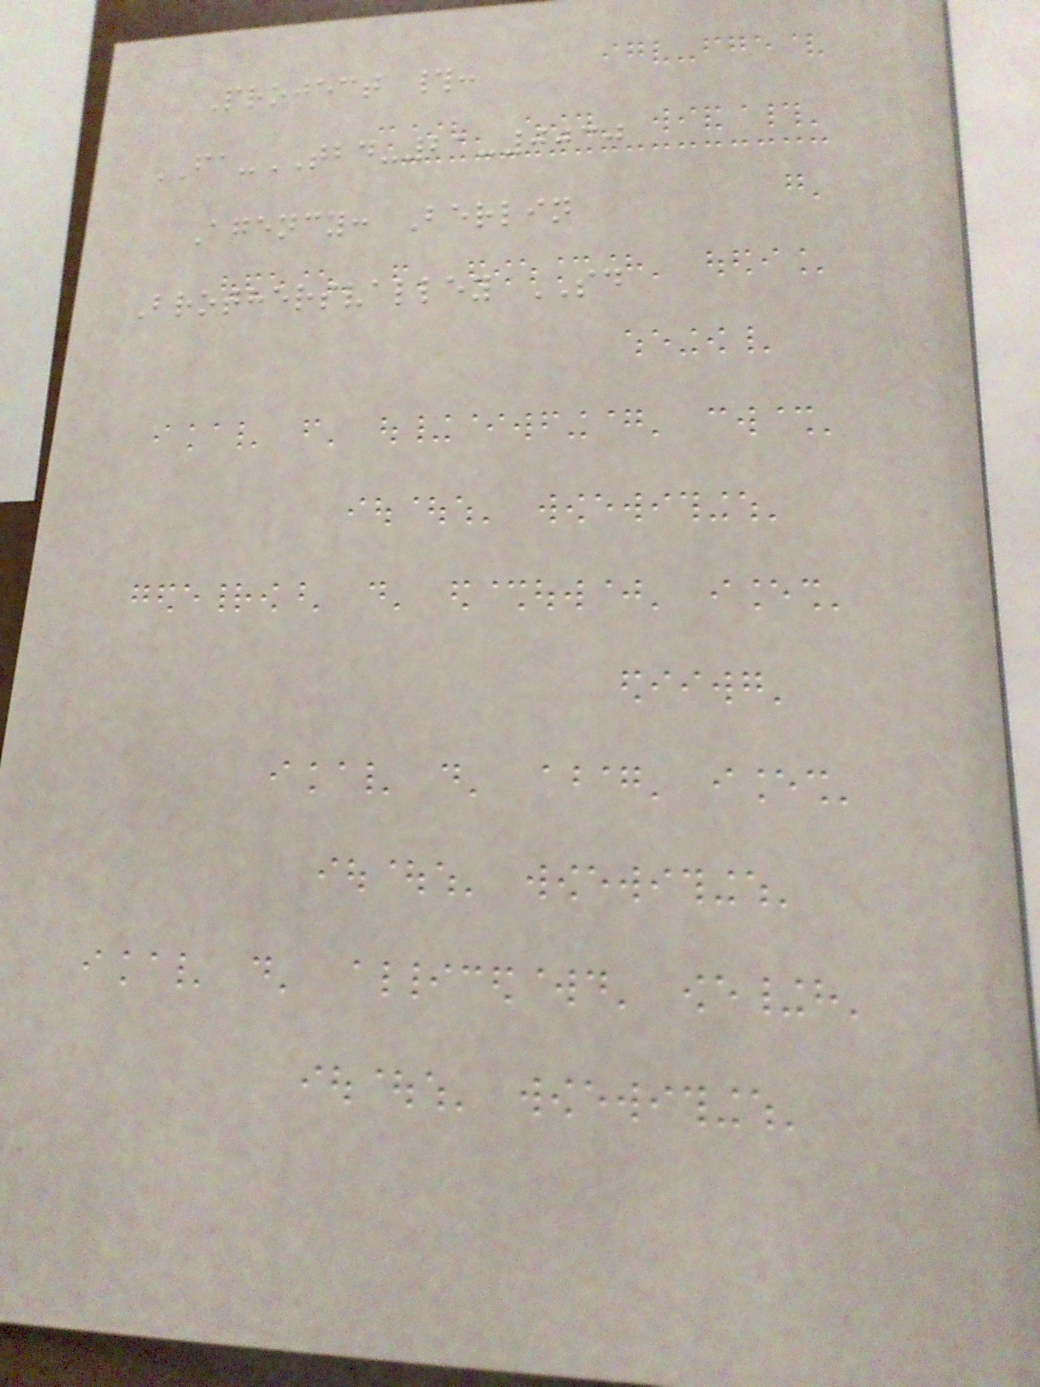Project #:
FA-TBD-21-0030
Agency: Berlin
Brothersvalley SD
